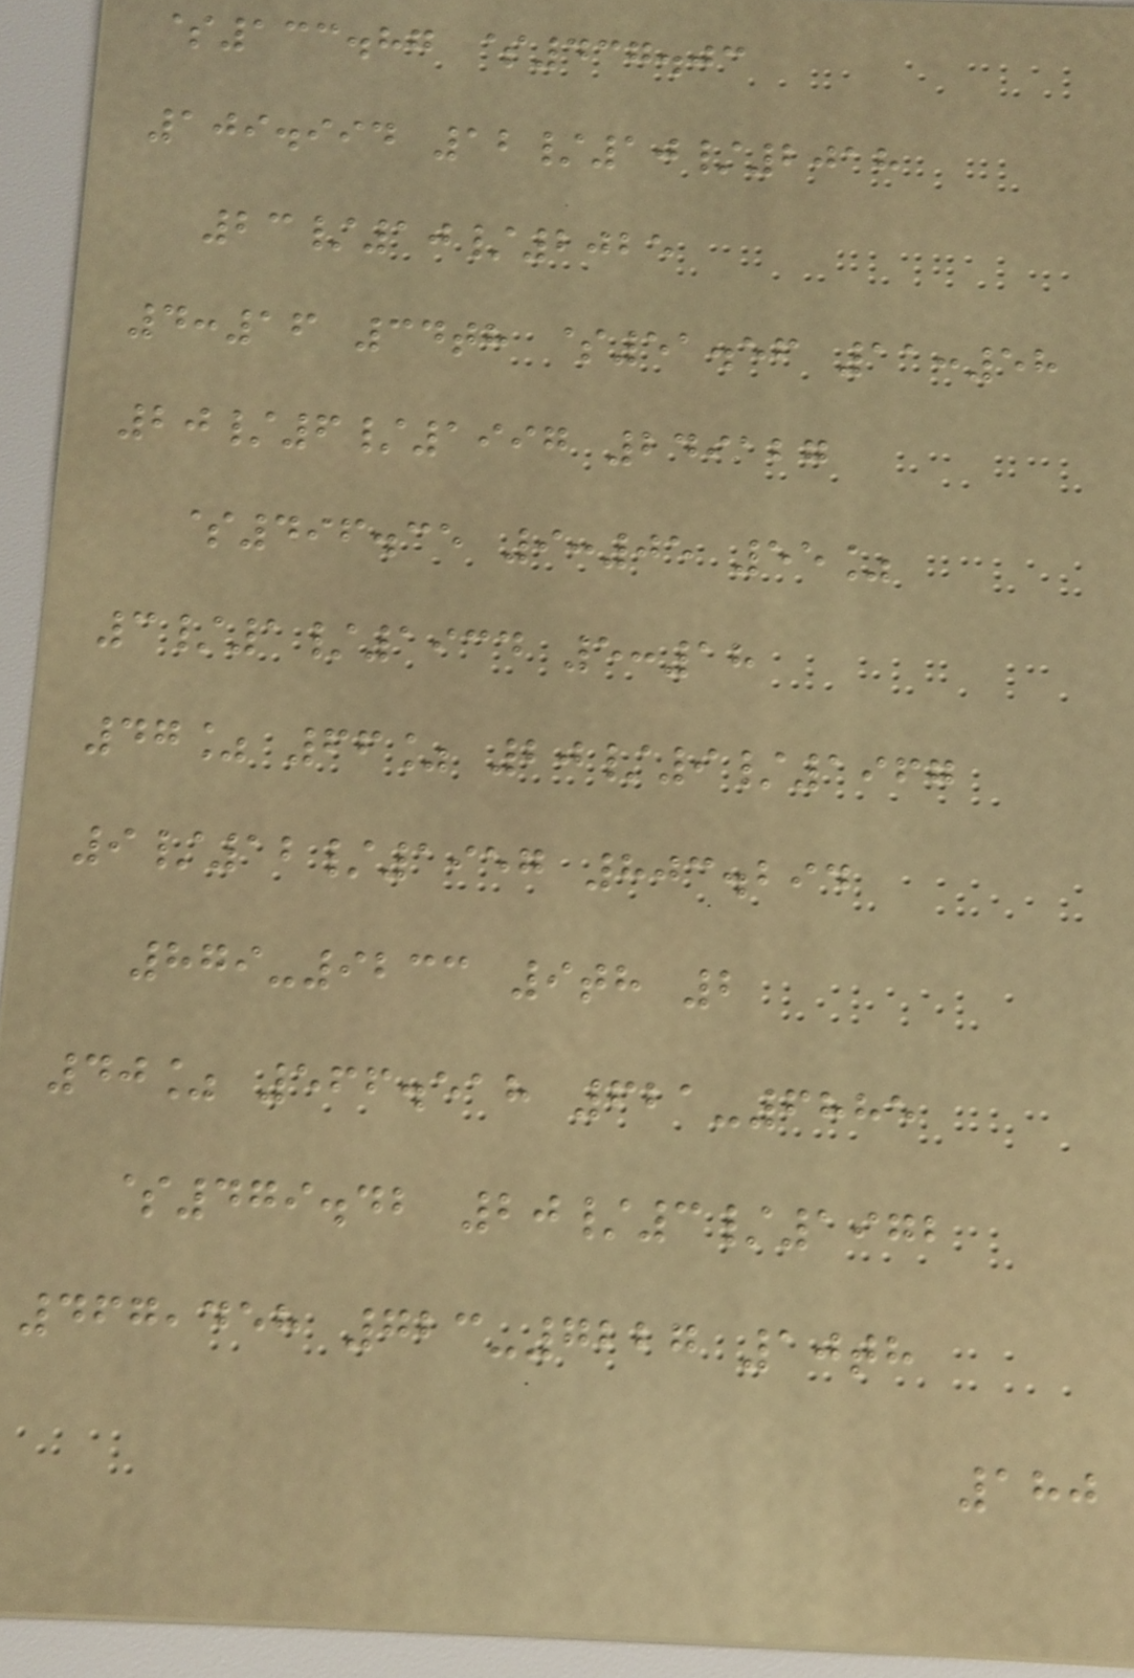$133.87 $437.03
109.994 12/10/2018
23/10/2025
4:16 34th $51.56 11:58
20/6/1997 249127
$496.35 9:05 55%
3/1/1934 5:18
47% 66% 20/9/1967
9/12/1957 803.294
879-9233 9th 2
40% 566.518 621-6885
$479.42 20/3/1972
467,458 723-7227 10th
180
